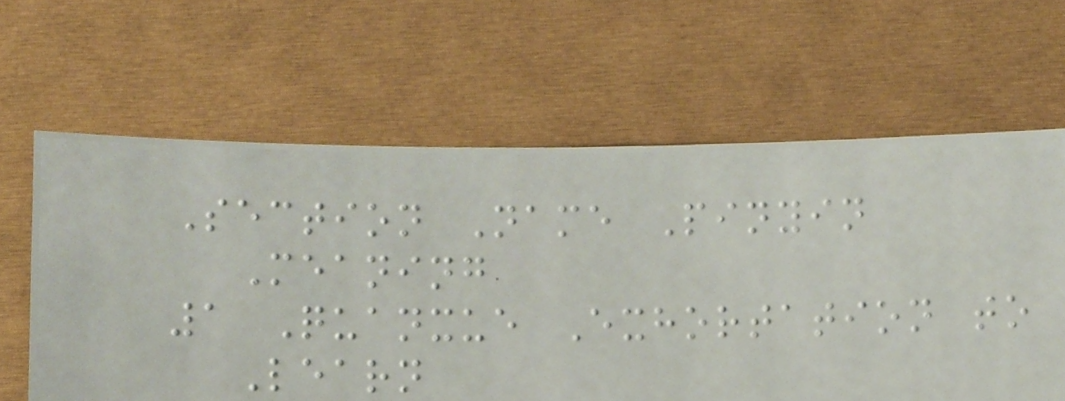Section Name Pinyin
Meaning
1 Quanxue Exhortation to
Learn
